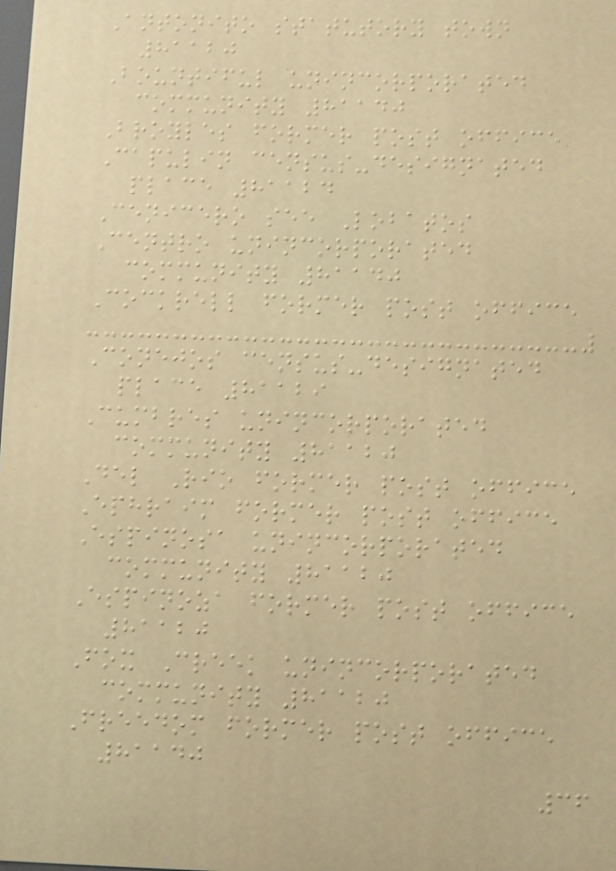Antonito statutory town
81120
Bountiful unincorporated
community 81140
Broyles former post office
Capulin census-designated
place 81124
Cenicero see Lobatos
Centro unincorporated
community 81140
Cockrell former post office
Conejos census-designated
place 81129
Cumbres unincorporated
community 81120
Del Rio former post office
Ephraim former post office
Espinosa unincorporated
community 81120
Espinoza former post office
81120
Fox Creek unincorporated
community 81120
Freedom former post office
81140
36
